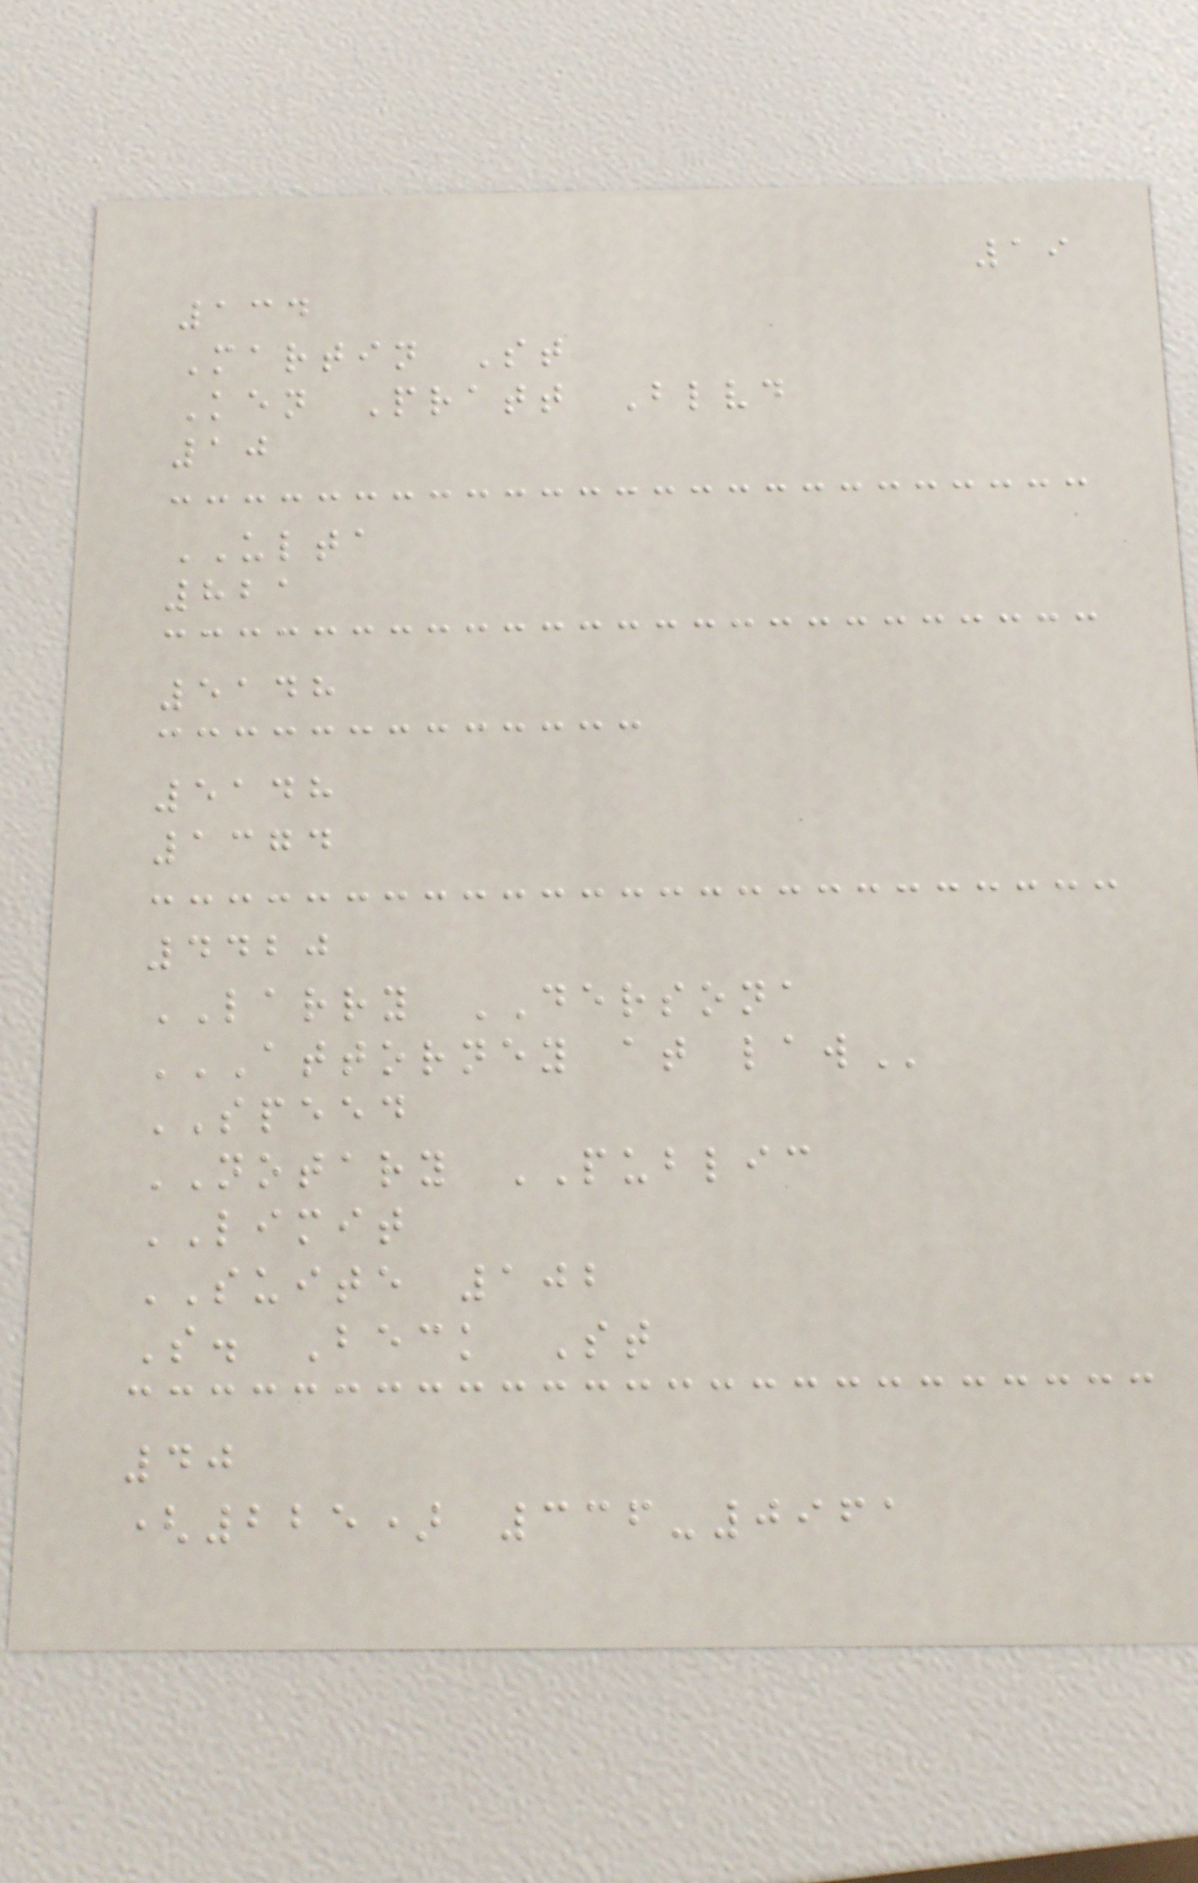19
134
Martin St
Ken Pratt Blvd
10
ULTA
821
5148
5148
1374
4420
LARRY DERSONA
ATTORNEY AT LAW
SPEED
NOTARY PUBLIC
LIMIT
SUITE 102
S. Beck St
40
(225) 336-0961
